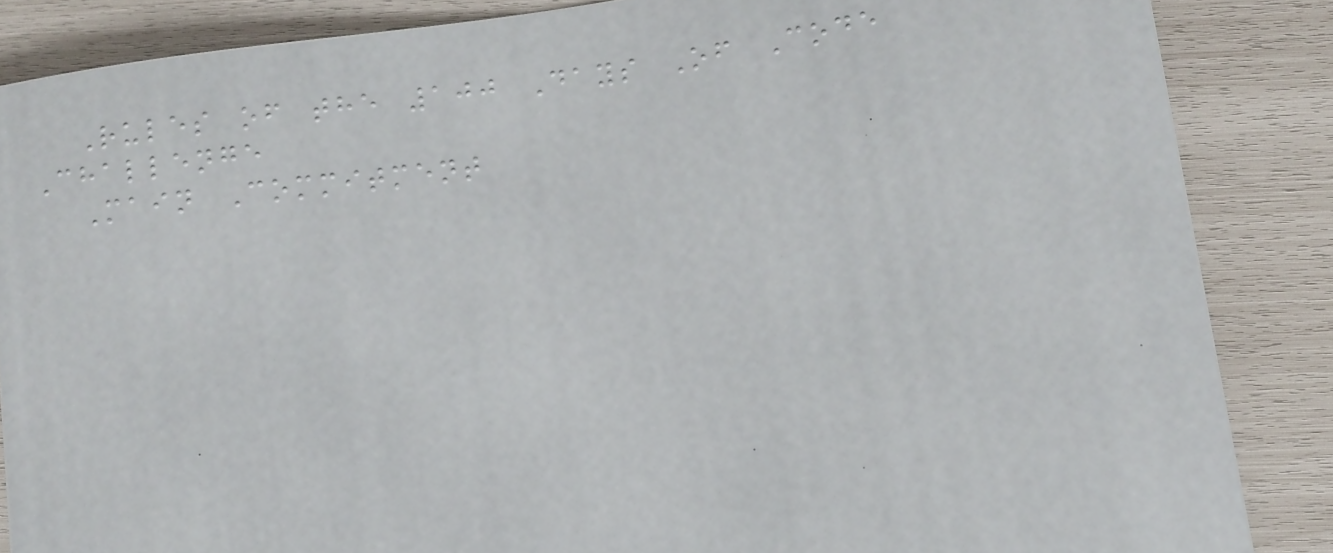Rules of the 100 Days Of Code
Challenge
Main Commitment
